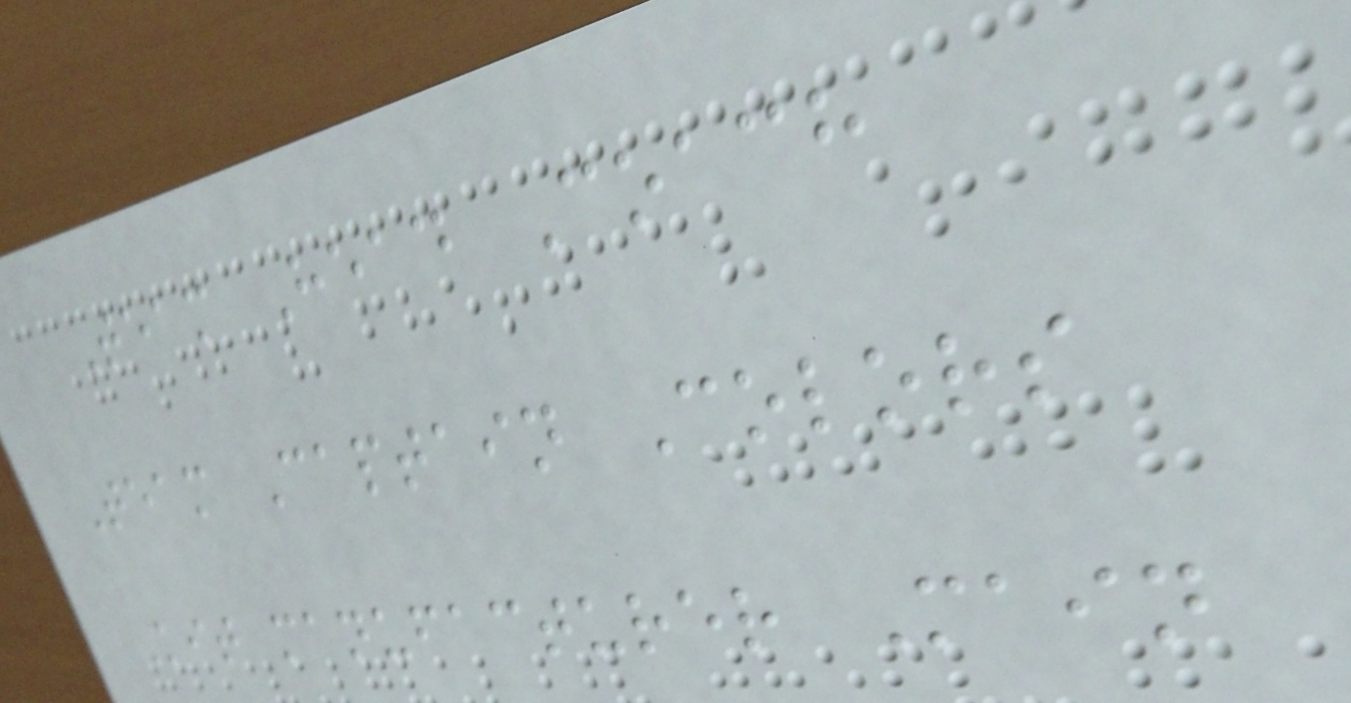Team Head Coach
Team Captain Colors
Kit manufacturer Main
